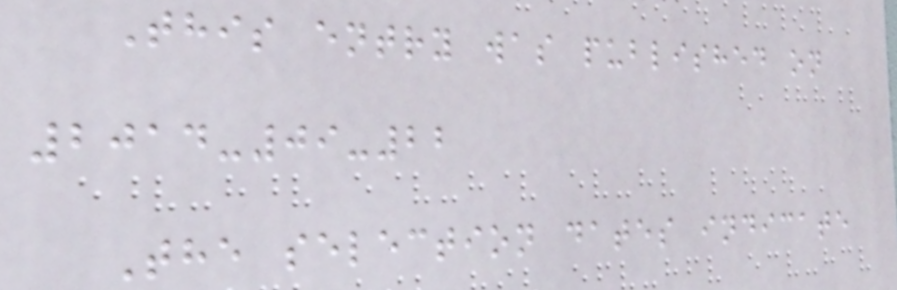This entry was published on
2014-09-22
The selection dates indicate
